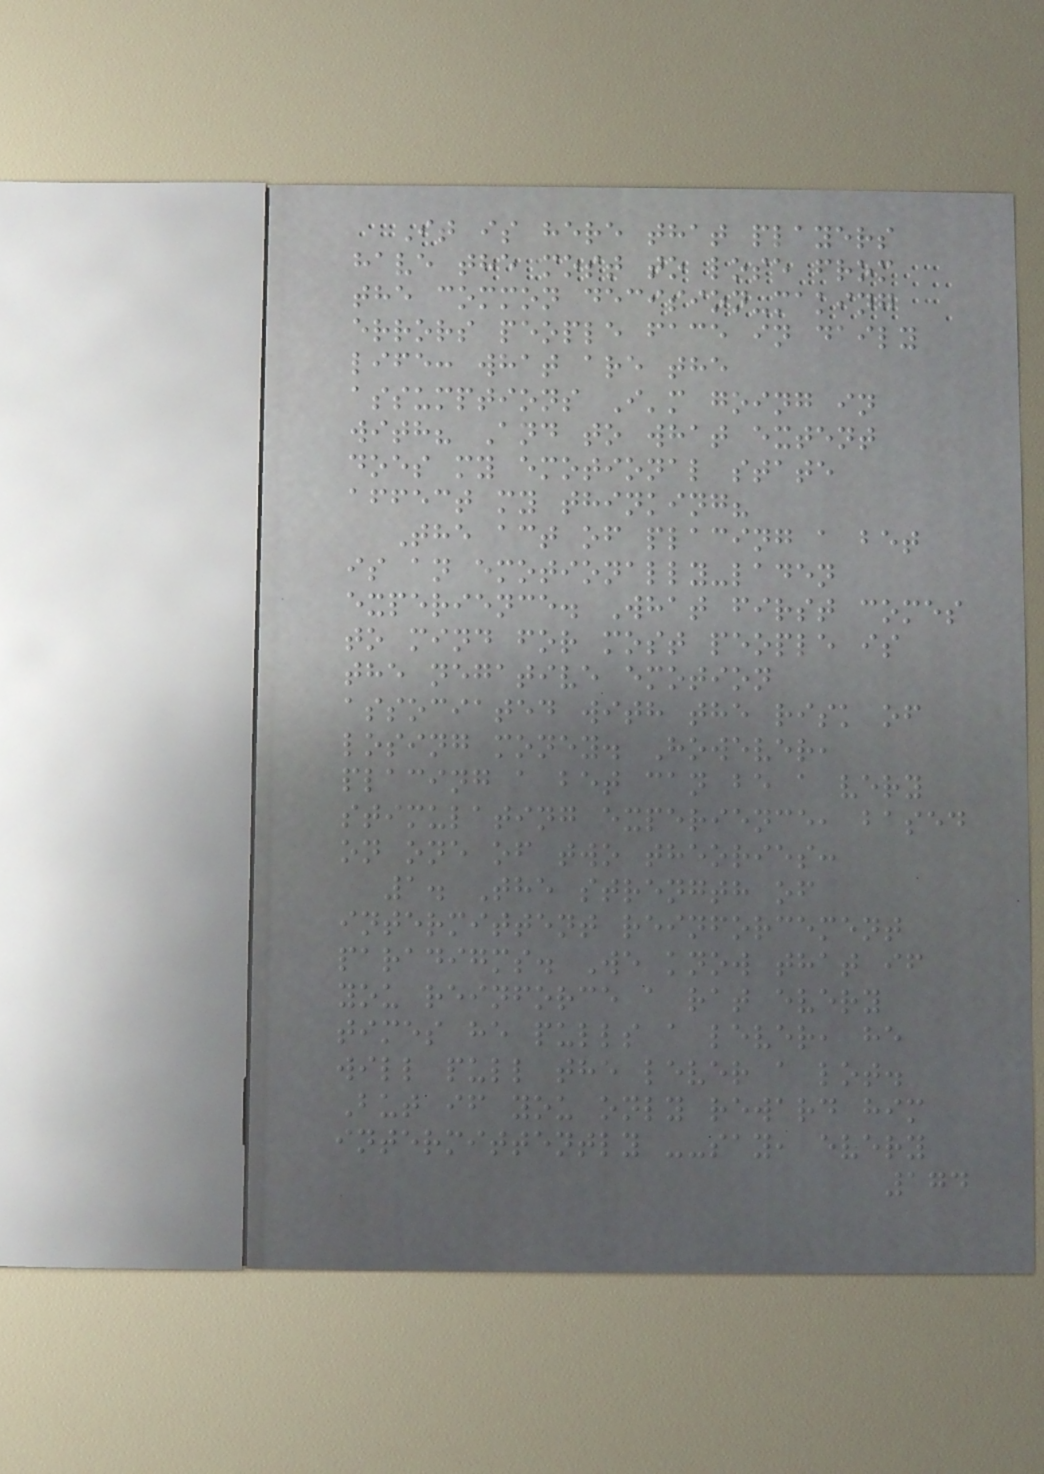It is here that players
have the most to lose from
the common decision-making
errors people face in daily
life: what are the
assumptions I'm going in
with? And to what extent
does my emotional state
affect my thinking?
The act of placing a bet
is an emotionally-laden
experience. What first comes
to mind for most people is
the negative emotion
associated with the risk of
losing money. However,
placing a bet can be a very
stimulating experience, based
on one of two theories:
1. The strength of
intermittent reinforcement
paradigms. We know that if
you reinforce a rat every
times he pulls a lever, he
will pull the lever a lot.
But if you only reward him
intermittently --say, every
174
